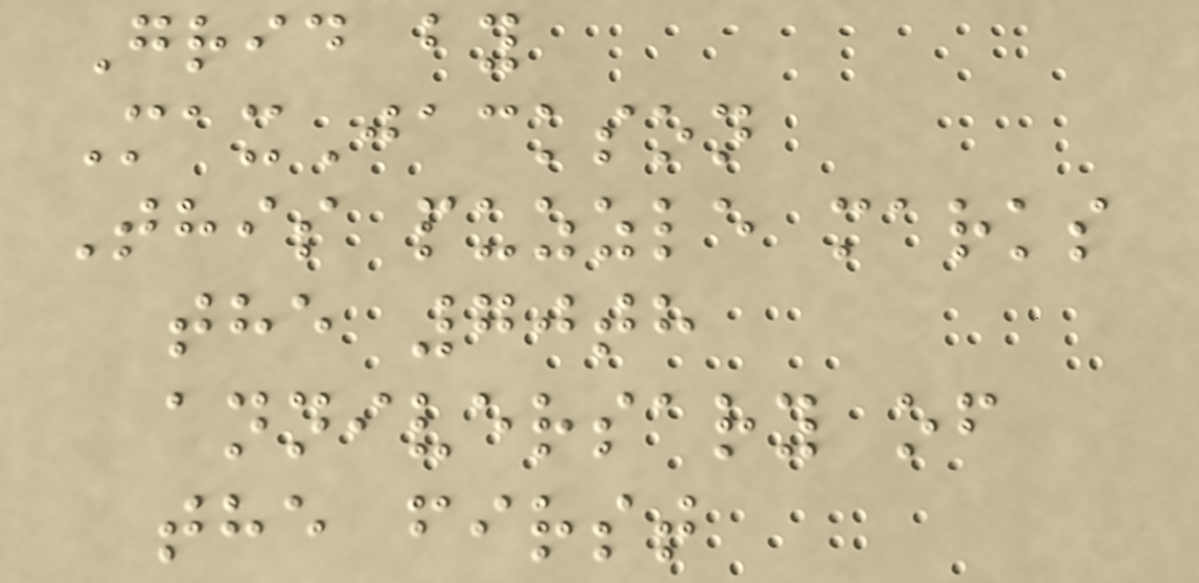Grid by
MaxJackson
This puzzle marks
the 70th
anniversary of
the first
